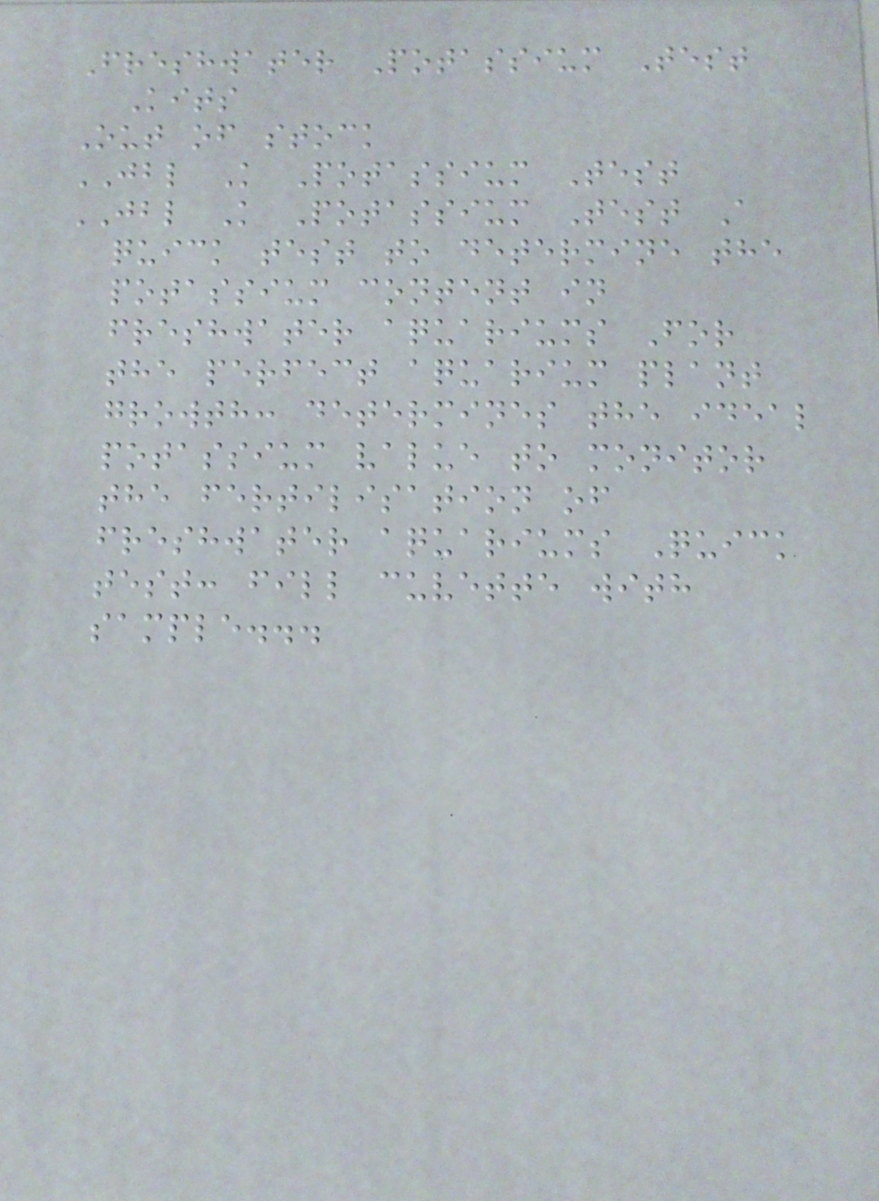Freshwater Potassium Test
Kits
Out of stock
JBL K Potassium Test
JBL K Potassium Test A
quick test to determine the
potassium content in
freshwater aquariums For
the perfect aquarium plant
growth: determines the ideal
potassium value to monitor
the fertilisation of
freshwater aquariums Quick
test: fill cuvette with
sample...
